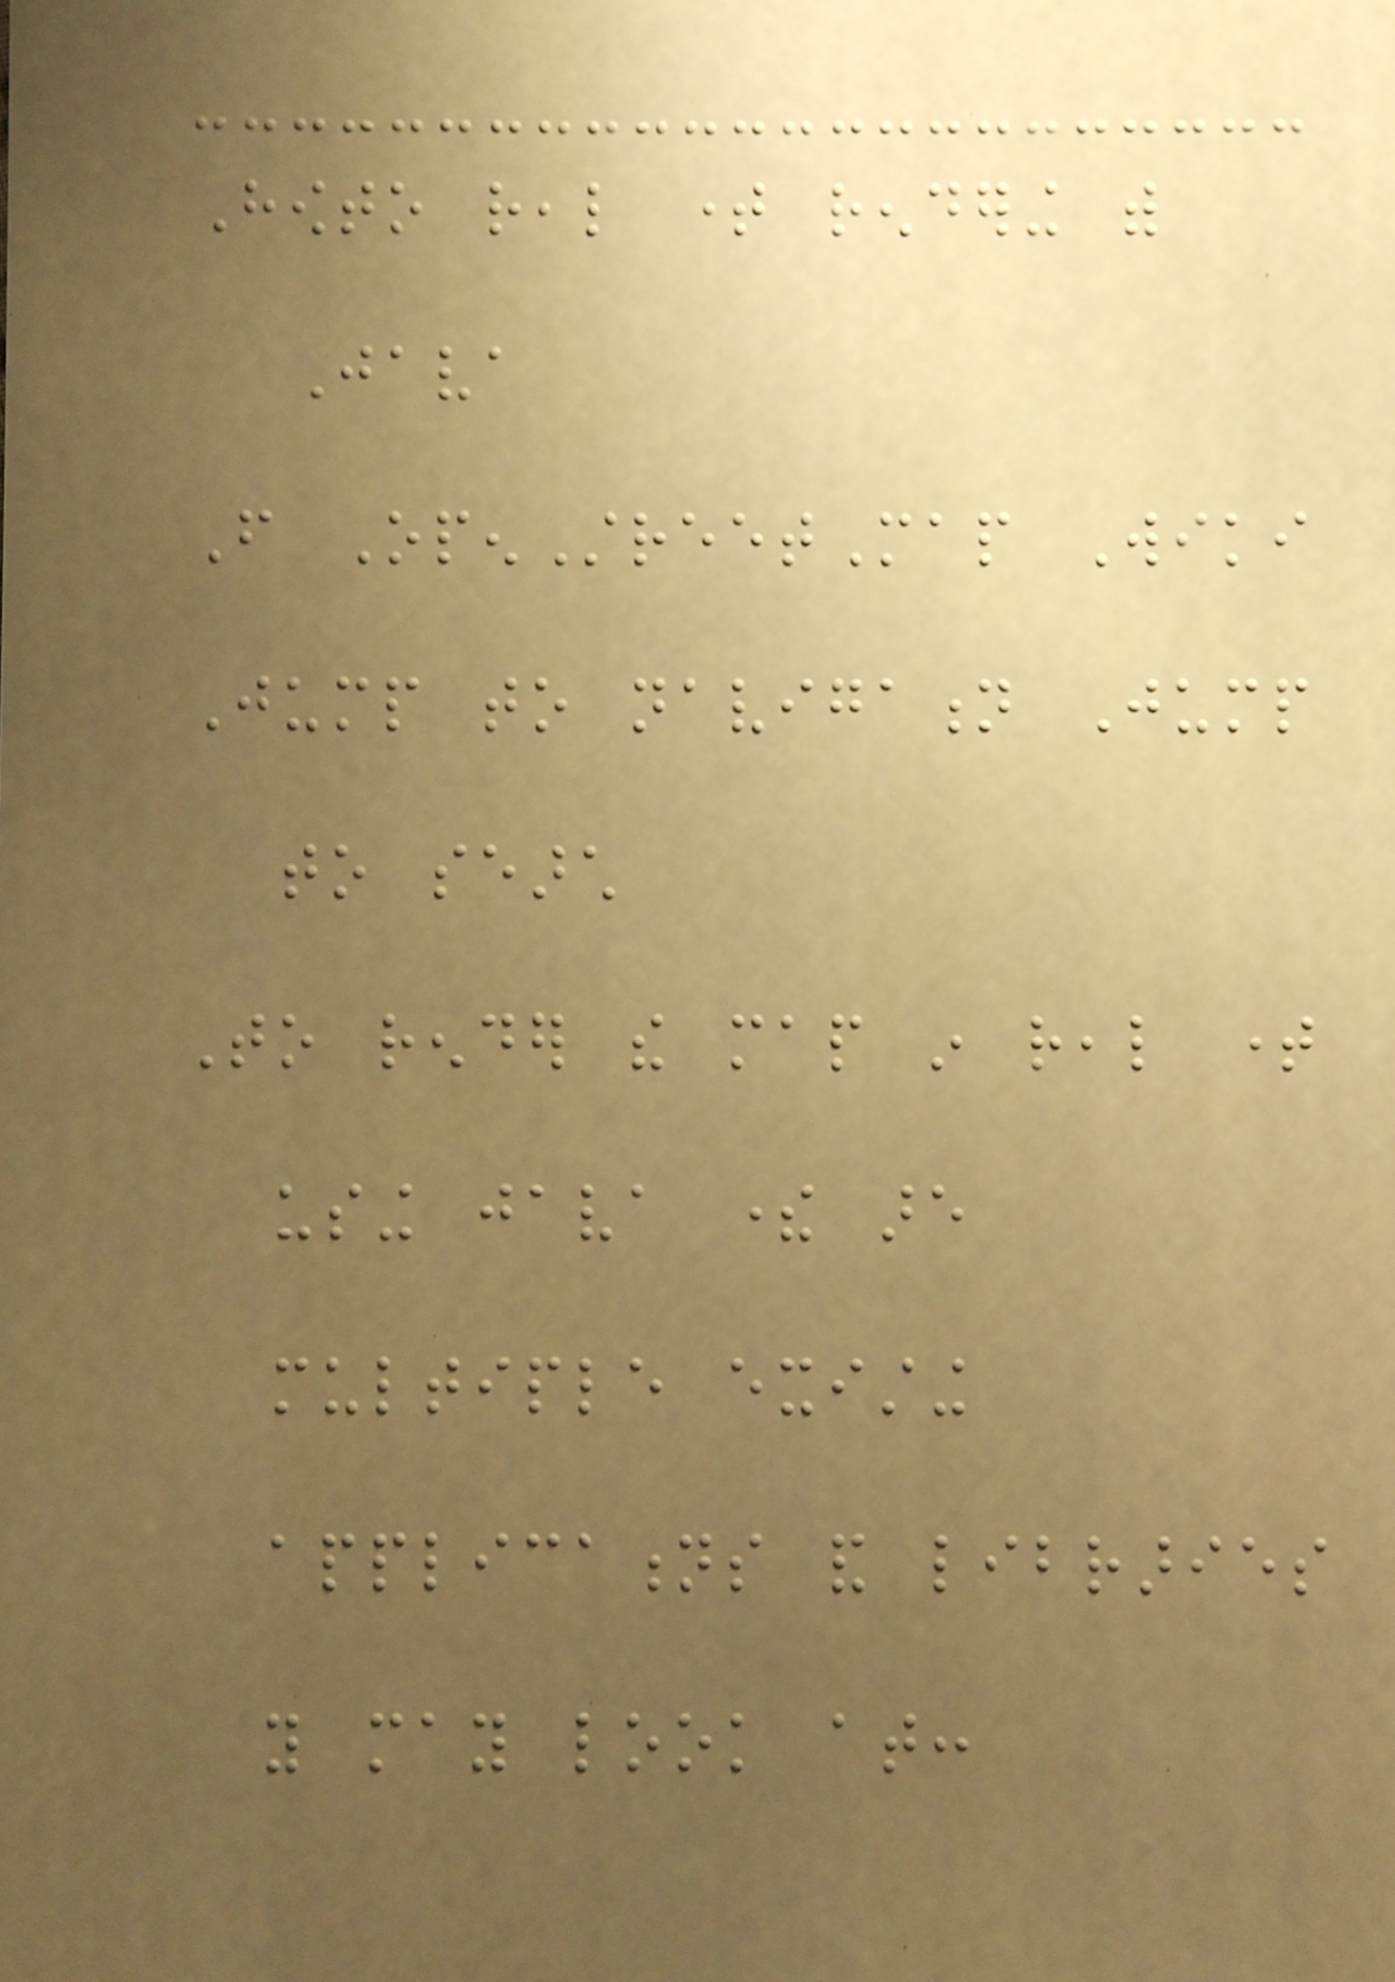Howto real time rendering with
Java
From OpenStreetMap Wiki
Jump to navigation Jump
to search
To render the map in real time
using java there are
multiple existing
applications and libraries
you may look at:
